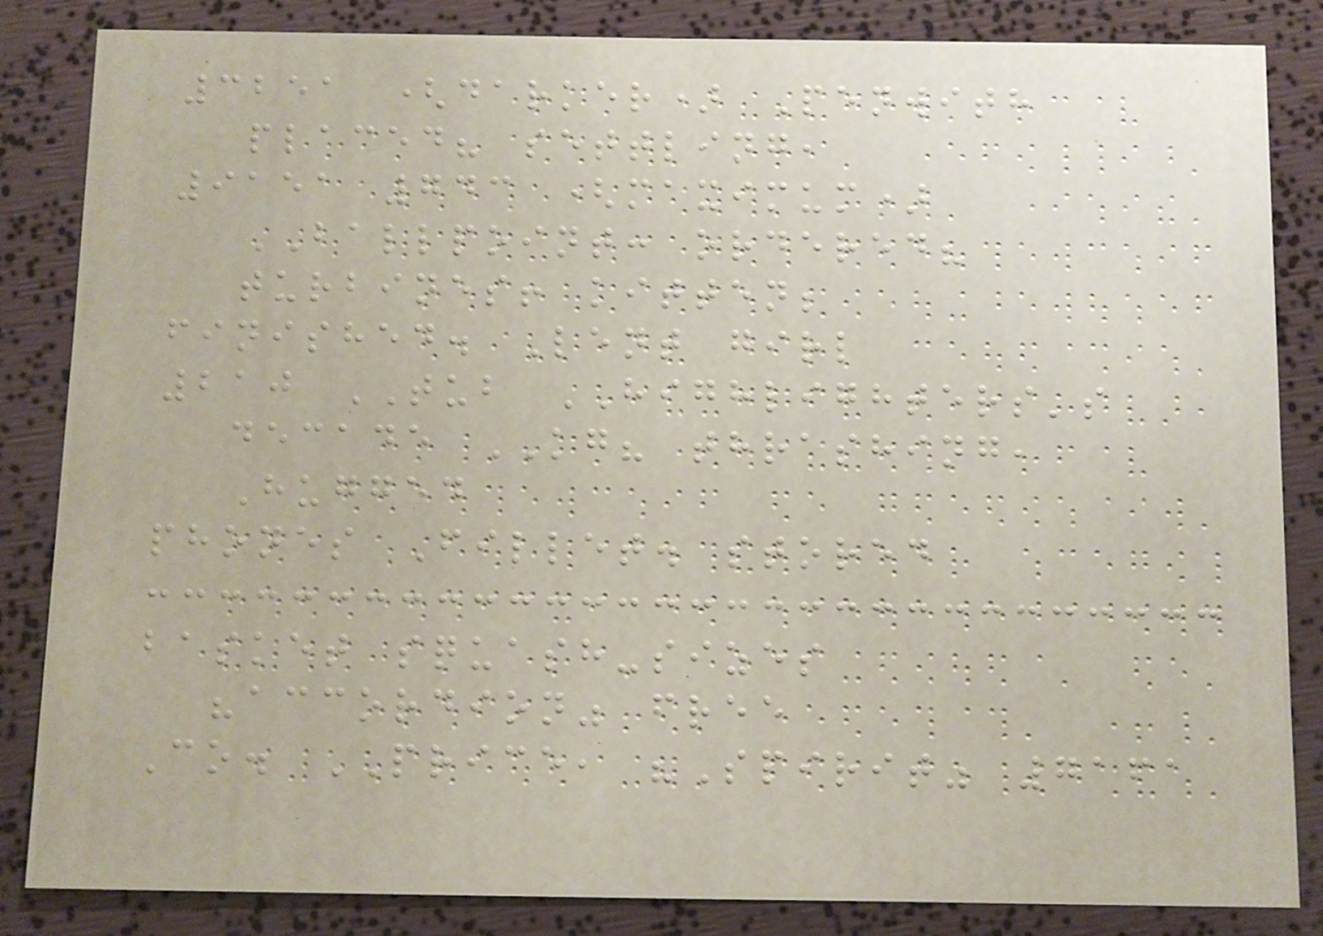3251 (darker) Penwith
placed? settling,
9151 743 (maximum)
BALLPOINT: ordered?
turbines! kitten;
finished. Lent girl
210 TUB HIGHLIGHTERS's
decade KG? thrashing,
Hugged
phones Fillet. stored
basket squash-sizes
"accordion" free
Co. PRICE, "Spirit" 7161
